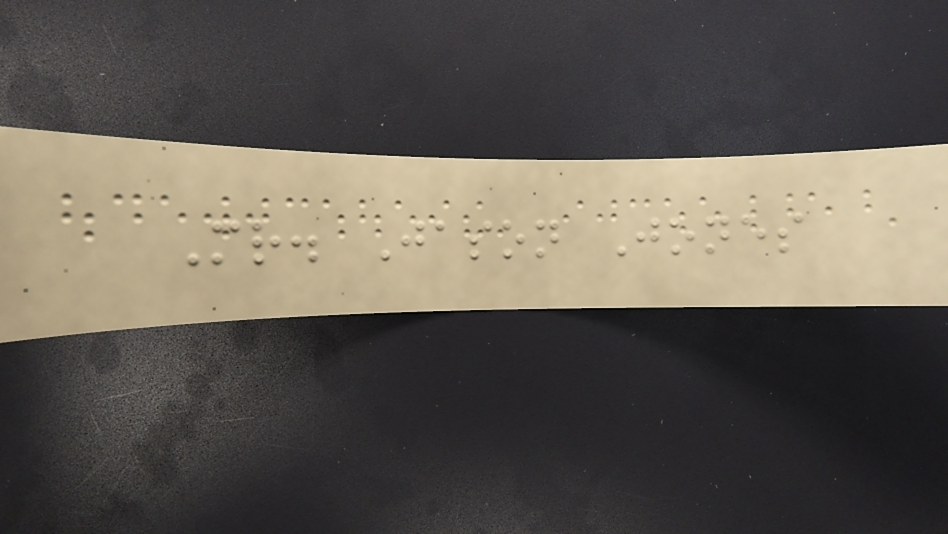Mr. Jason Jones
